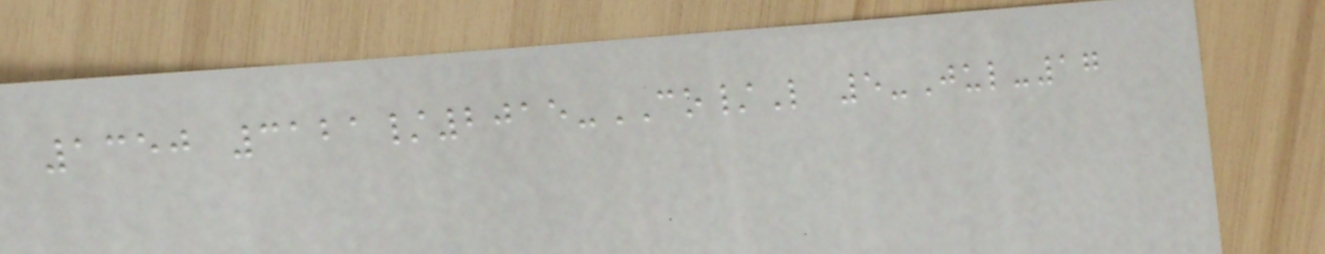1350 3121/2015-CO/L 5-Jul-17
